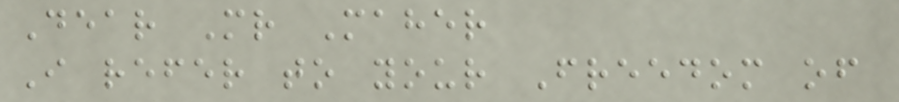Dear Mr Maher
I refer to your Freedom of
